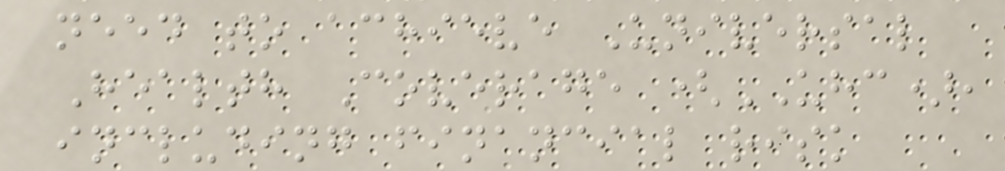need to achieve Universal
Health Coverage (UHC),
including financial risk
